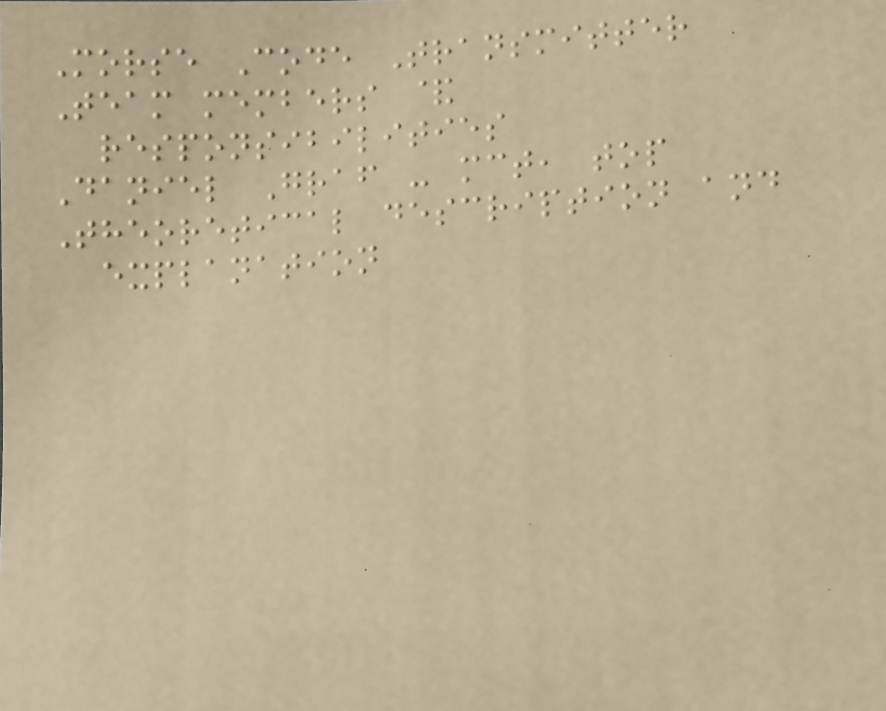Morse Code Transmitter
Team members &
responsibilities
Daniel Graf - mct, top
Theoretical description and
explanation
